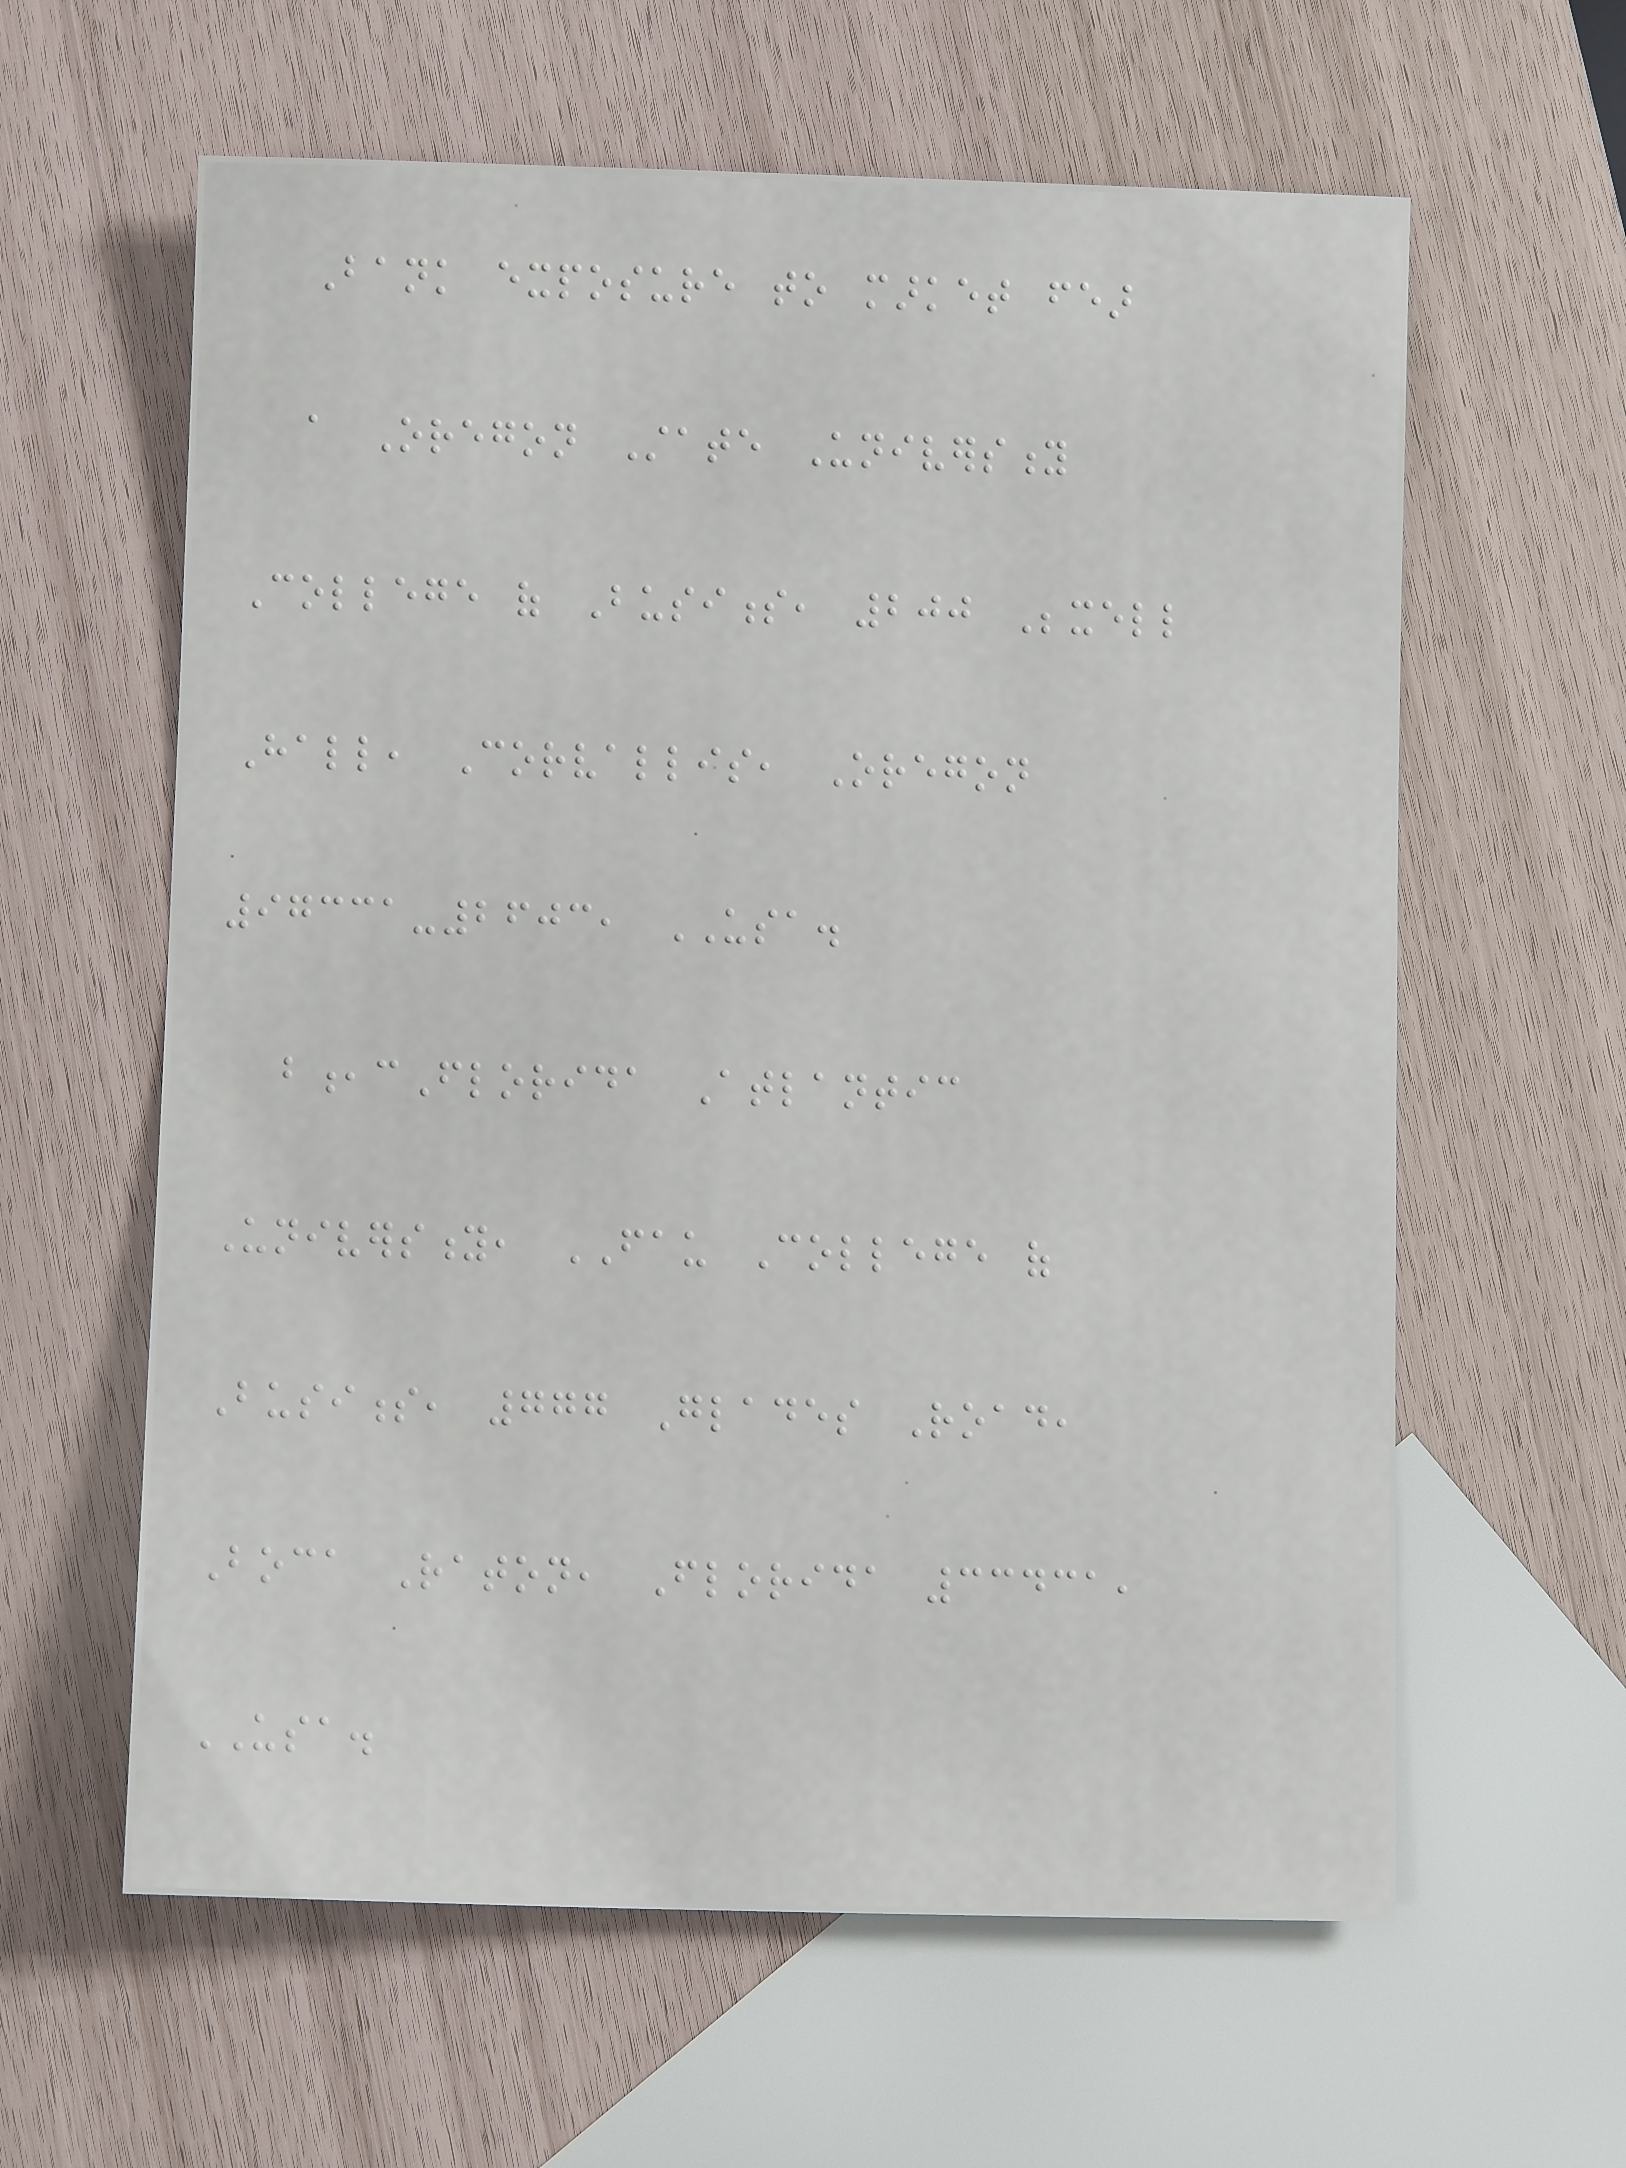Bank exposure to market fear
a Oregon State University
College of Business, 200 Bexell
Hall, Corvallis, Oregon
97331-2603, USA.
b,cFlorida Atlantic
University, FAU College of
Business, 777 Glades Road,
Boca Raton, Florida 33431,
USA.
